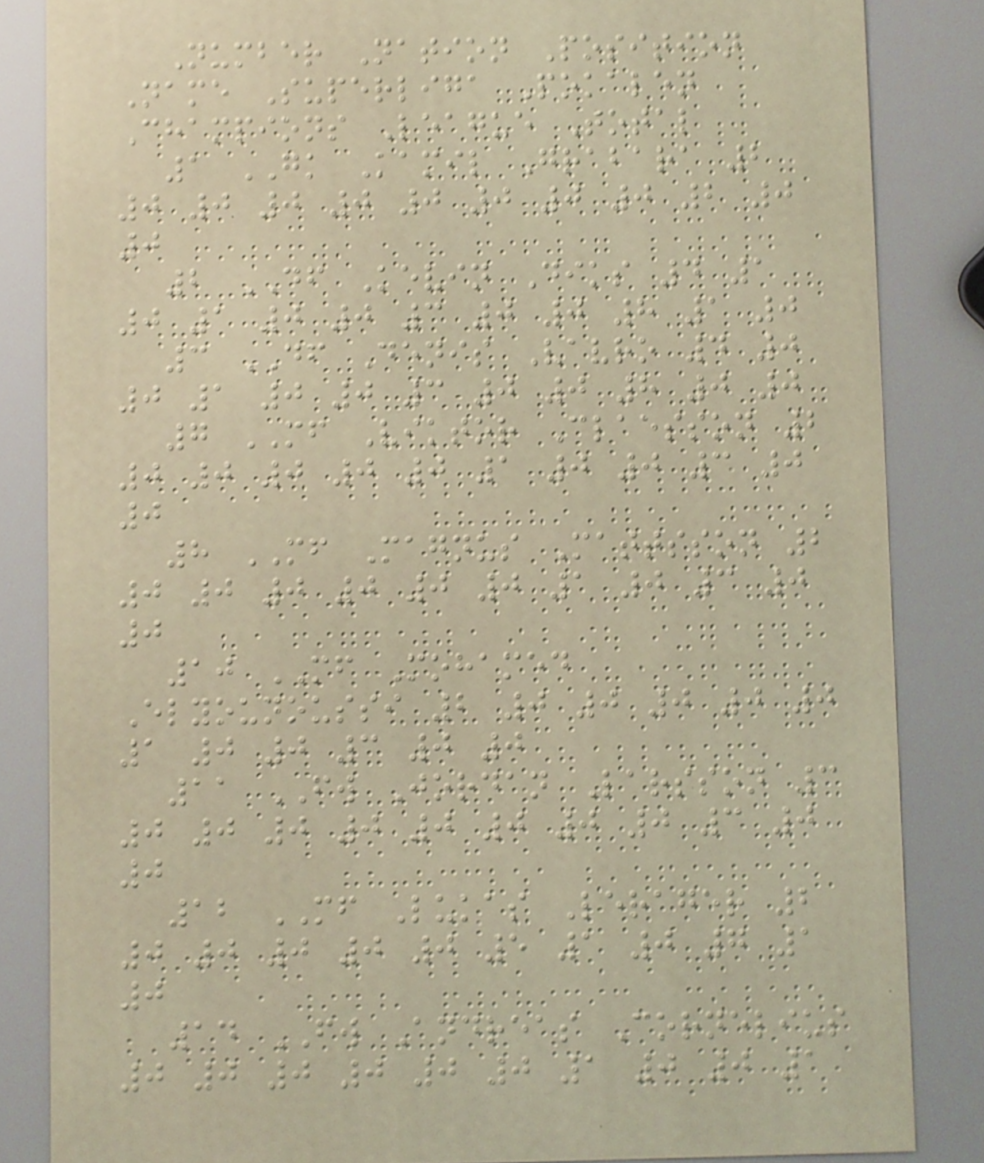Number Nation Position
Name Superliga Pokalen
Champions League Total
1 GK Kamil Grabara 2
0 0 0 0 0 0 0 0 2 0
0
2 DF Kevin Diks 4 1
0 1 0 0 3 0 0 8 1 0
3 DF Denis Vavro 4 0
0 1 0 0 3 0 0 8 0 0
7 MF Viktor Claesson 2
0 0 0 0 0 1 0 0 3 0
0
8 MF Magnus Mattsson 2
0 0 0 0 0 0 1 0 3 0
0
10 MF Mohamed
Elyounoussi 2 0 0 0 0 0
1 0 0 3 0 0
11 FW Jordan Larsson 3
0 0 0 0 0 0 0 0 3 0
0
12 MF Lukas Lerager 2
0 0 0 0 0 5 1 0 7 1
0
14 FW Andreas Cornelius
0 0 0 0 0 0 1 0 0 1
